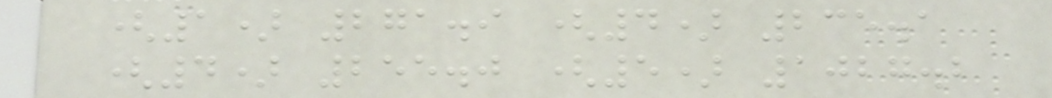(1) 271.9 (4) 235.1
(4) 255.0 (5) 1027.2
